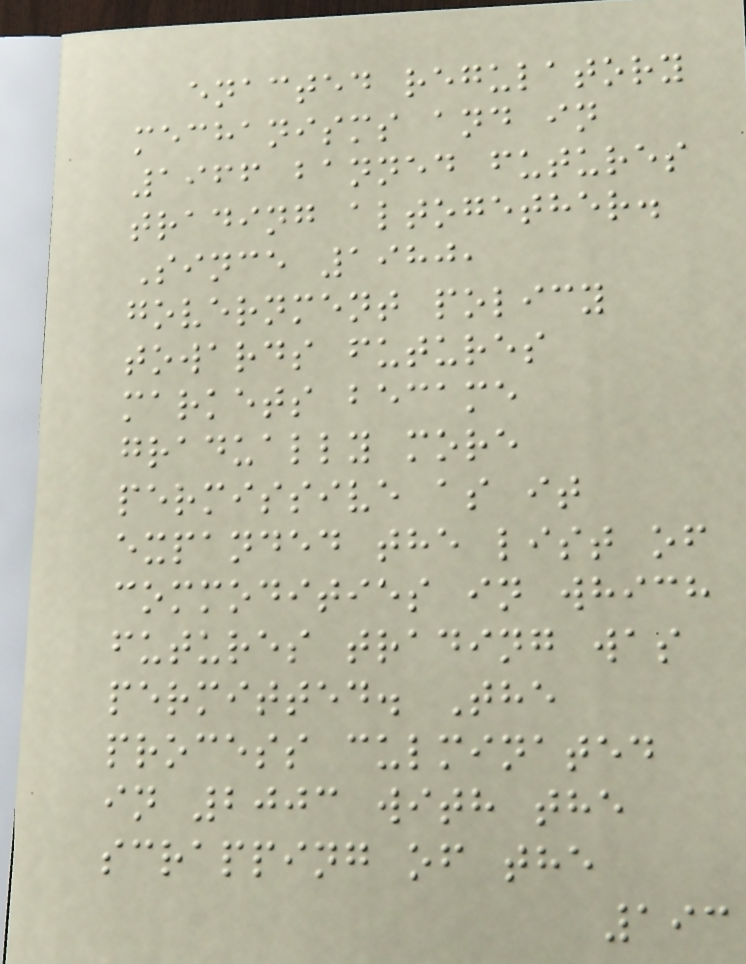enacted regulatory
mechanisms and in
1966 banned futures
trading altogether.
Since 1980,
government policy
towards futures
markets became
gradually more
permissive as it
expanded the list of
commodities in which
futures trading was
permitted. The
process culminated
in 2003 with the
scrapping of the
193
